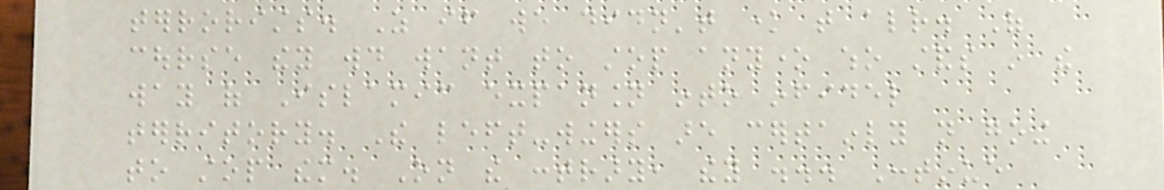terrorists. As if we didn't know that already. Of
course they would want to stop anyone who stands in the
way of Islamic expansion into infidel
territory. The left-wingers are certainly not going
to stop them. On the contrary, they ... Continue
